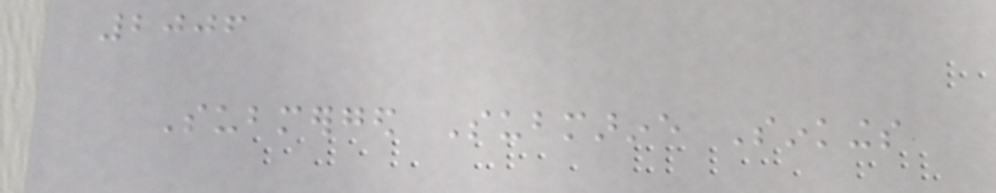2006
Submerged Submarine Sinkings
